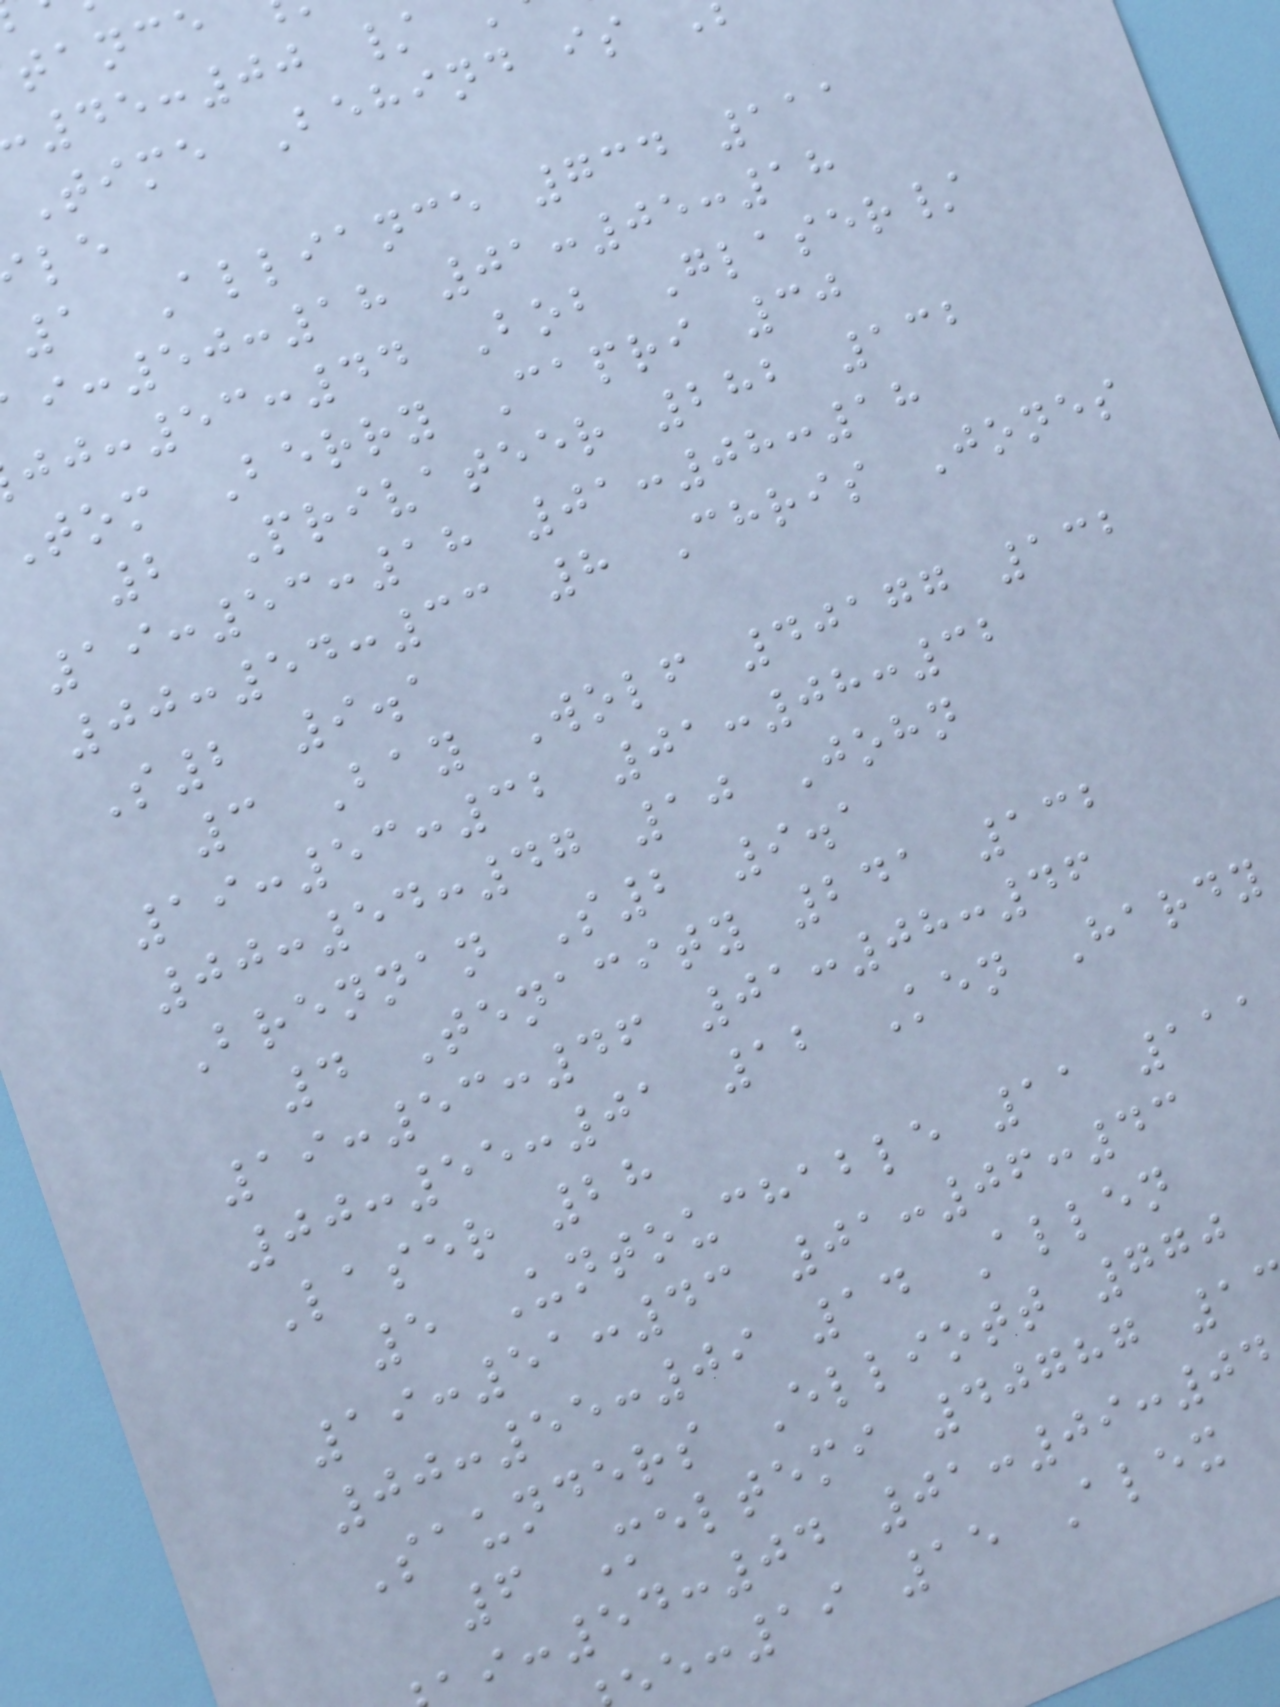45:00 /
Time Behind is
1 Alliance 734 111
:50:18 01:05:18
:53:44 Bob Glaser/
tom Berry Capri 30
2 Privateer 282 132
19:53:18 01:08:18
00:54:33 8 Chris Jones
S2 9.1
3 Bay Wolf 40177 132
19:53:32 01:08:32
00:54:47 10 John
Brennan S2 9.1
4 Tenacity 241 132
19:53:46 01:08:46
00:55:01 12 Ken Hardy
Laser 28
5 Untouchable 11 111
19:51:43 01:06:43
00:55:09 14 Allen
Saunders Elliott 770
6 Meltemi 40787 1
:54:04 01:09:04
:19 15 Alex
